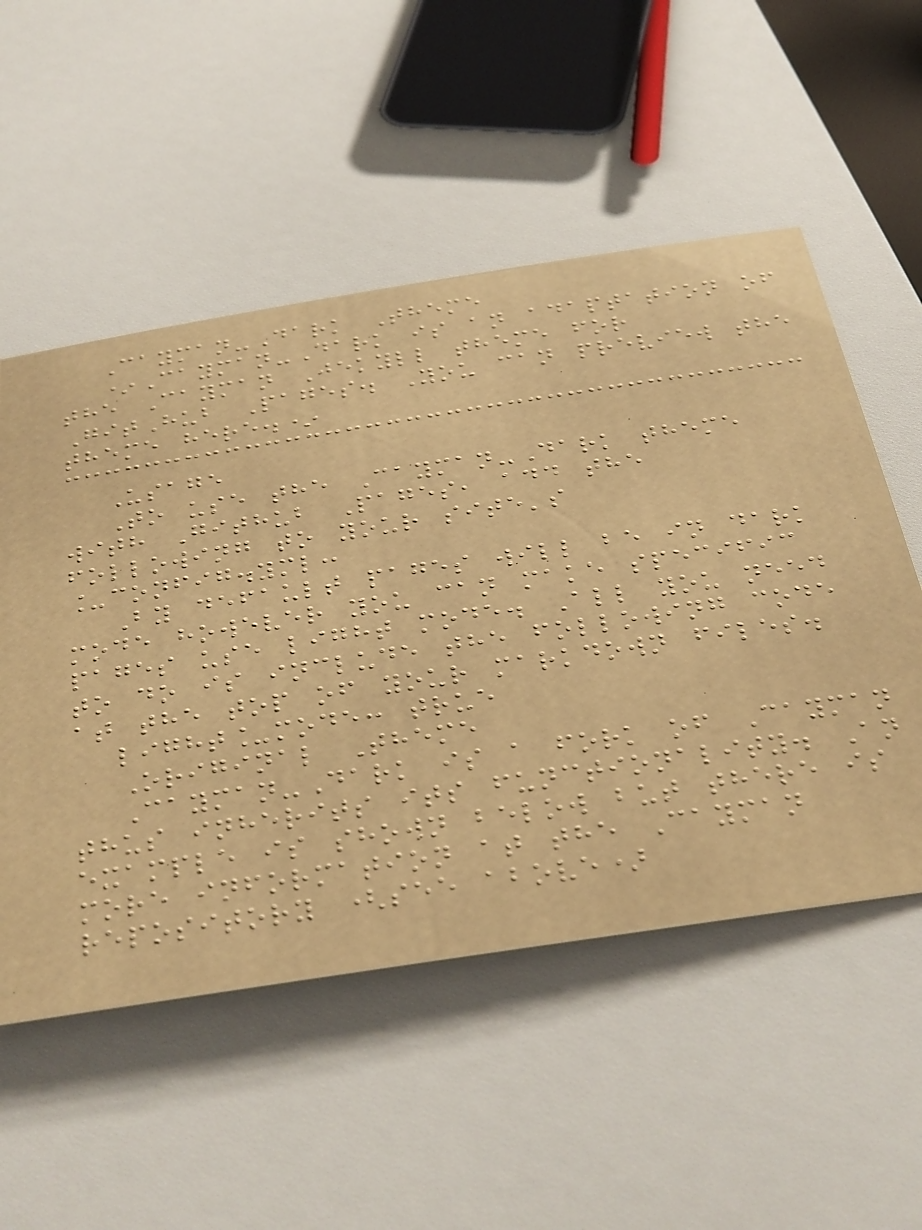Cayman-Dark Theme
*Cayman-Dark is an adaptation of
the Cayman Jekyll theme for
GitHub Pages. You can preview the
theme here.*
Usage
To use the Cayman-Dark theme
with Github Pages, add the
following to your site's
_config.yml:
By default pages will be in dark
mode however you can make specific
pages use light mode. All you need
to do is include the following code
at the top of your markdown files.
light_mode: true
Original Theme
Cayman-Dark is a fork of Cayman
thus inherits its functionality. An
example is shown below but there is
more information at the Cayman
repository (see above)
